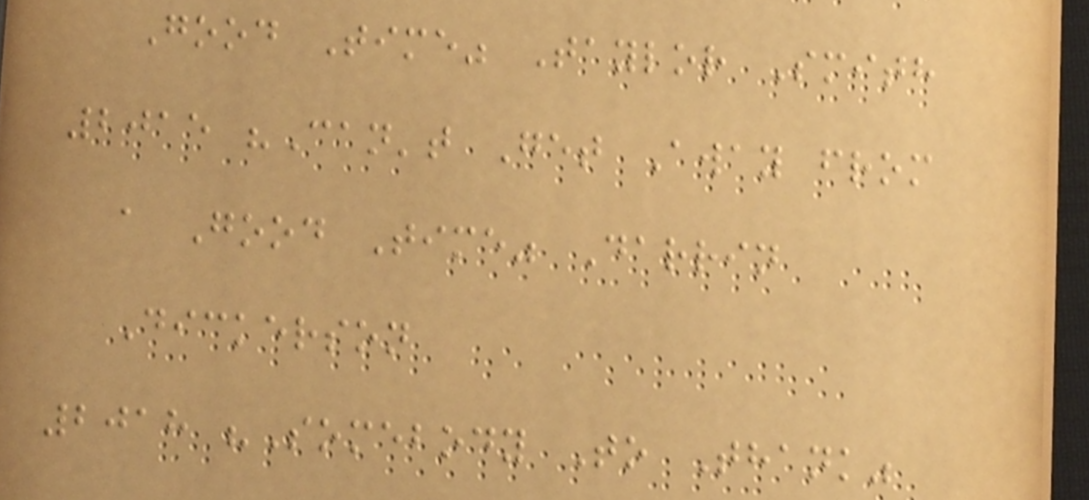Good Time" Taylor Smith
2015 "Can't Get Away from
a Good Time" Darrin
Dickerson
2018 "Somebody To Thank"
